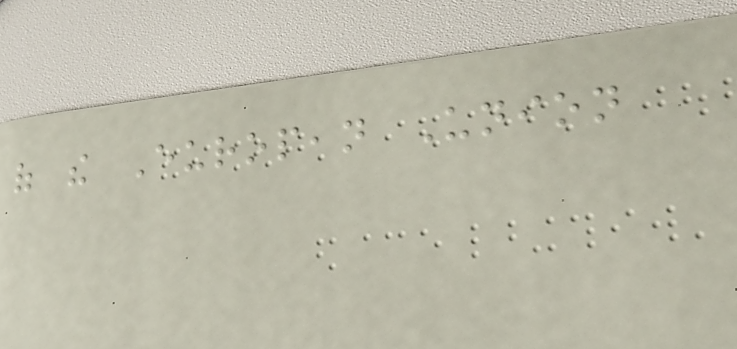of the European Union
